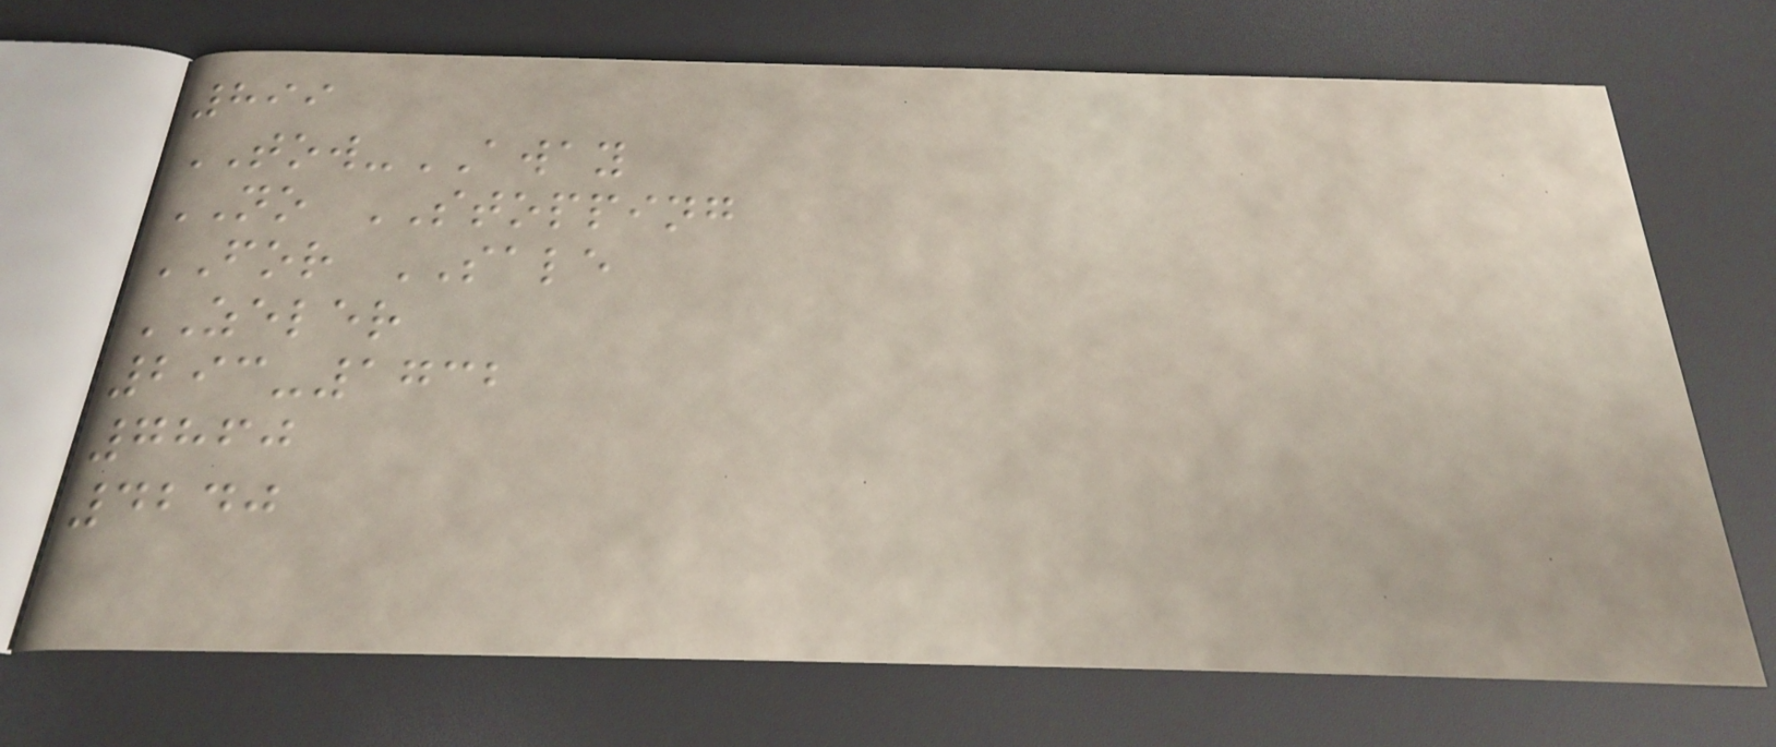899
TOW-AWAY
NO STOPPING
FOR SALE
ZELER
293-1732
7860
4240
